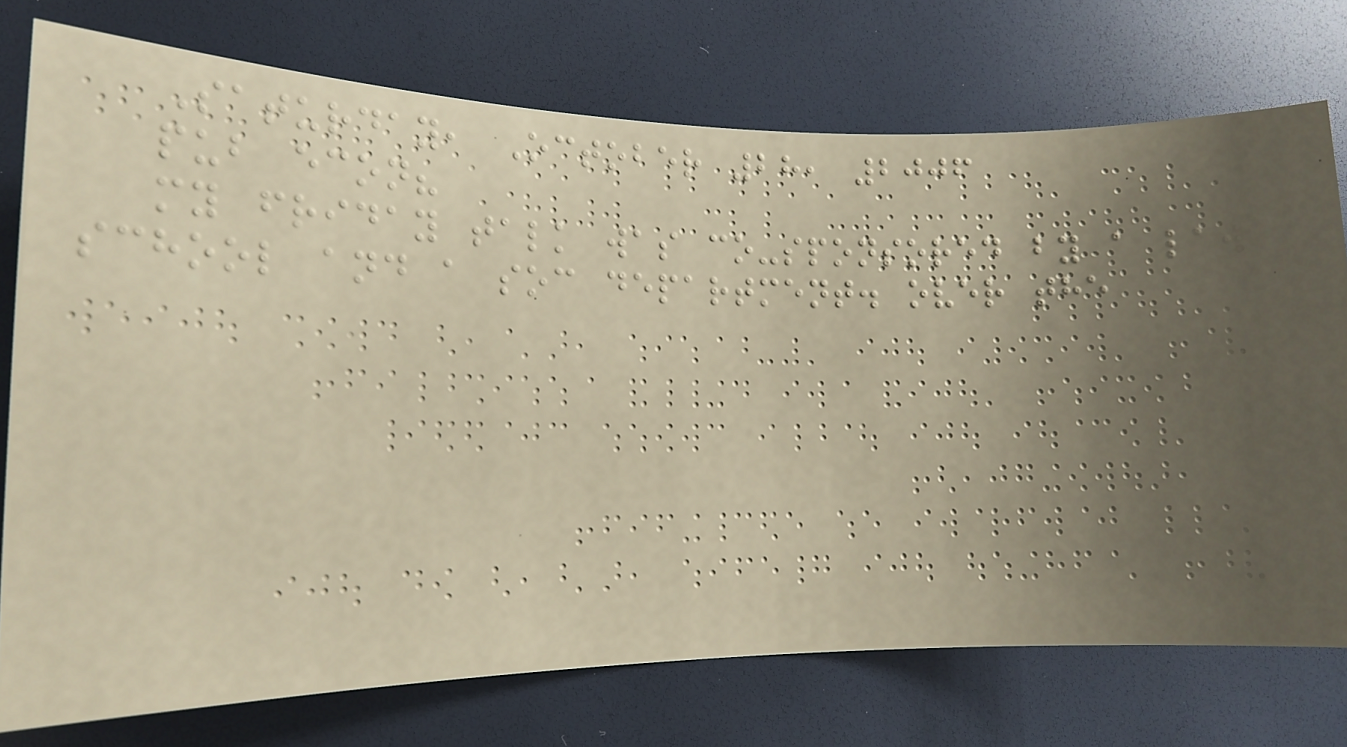Saturday, October 28, 2006
pub econ?
my friday talk was co-sponsored by a law
school and a soc department. over the
